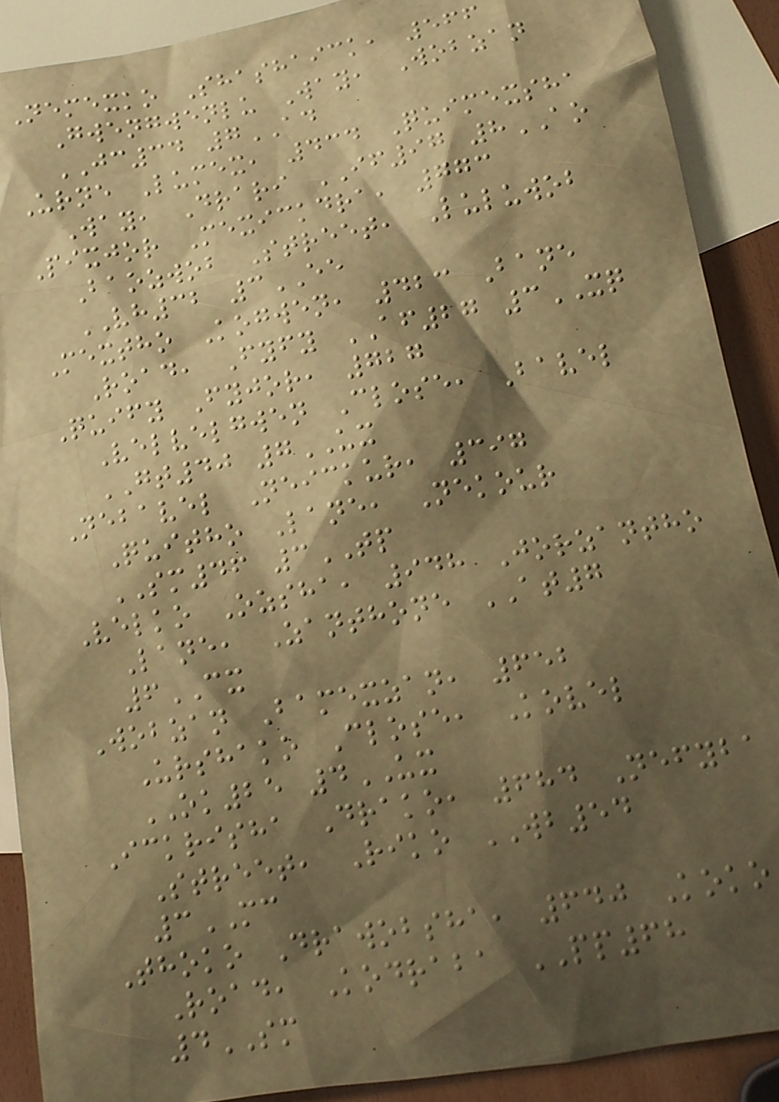Nemexko Shashaick, 566
Gwengwenlu Way, Wobzan
JC34 7AD
Urne Lumex, 434 Quimexsha
Way, Drari IF97 8AO
Pixjor Mexickdra, 773
Baozwob Street, Luluwob
VH32 3EE
Mextho Kogwen, 423 Bane
Road, Fyfy AF27 3XQ
Quify Fyjor, 727
Velvelgwen Close, Bavel
GT40 7UX
Nebavel Neickur, 397
Quitho Lane, Nekour
SM46 3TP
Velko Ozsha, 948 Jorzantho
Lane, Zanthone AT7
6CX
Wobzan Bamexzan, 652
Urshako Close, Kovel
OK25 4UX
Ickrisha Drako, 684 Nefyba
Street, Riko WB54
3MC
Thoko Drawobsha, 640 Koko
Road, Kodraba PP68
4SM
